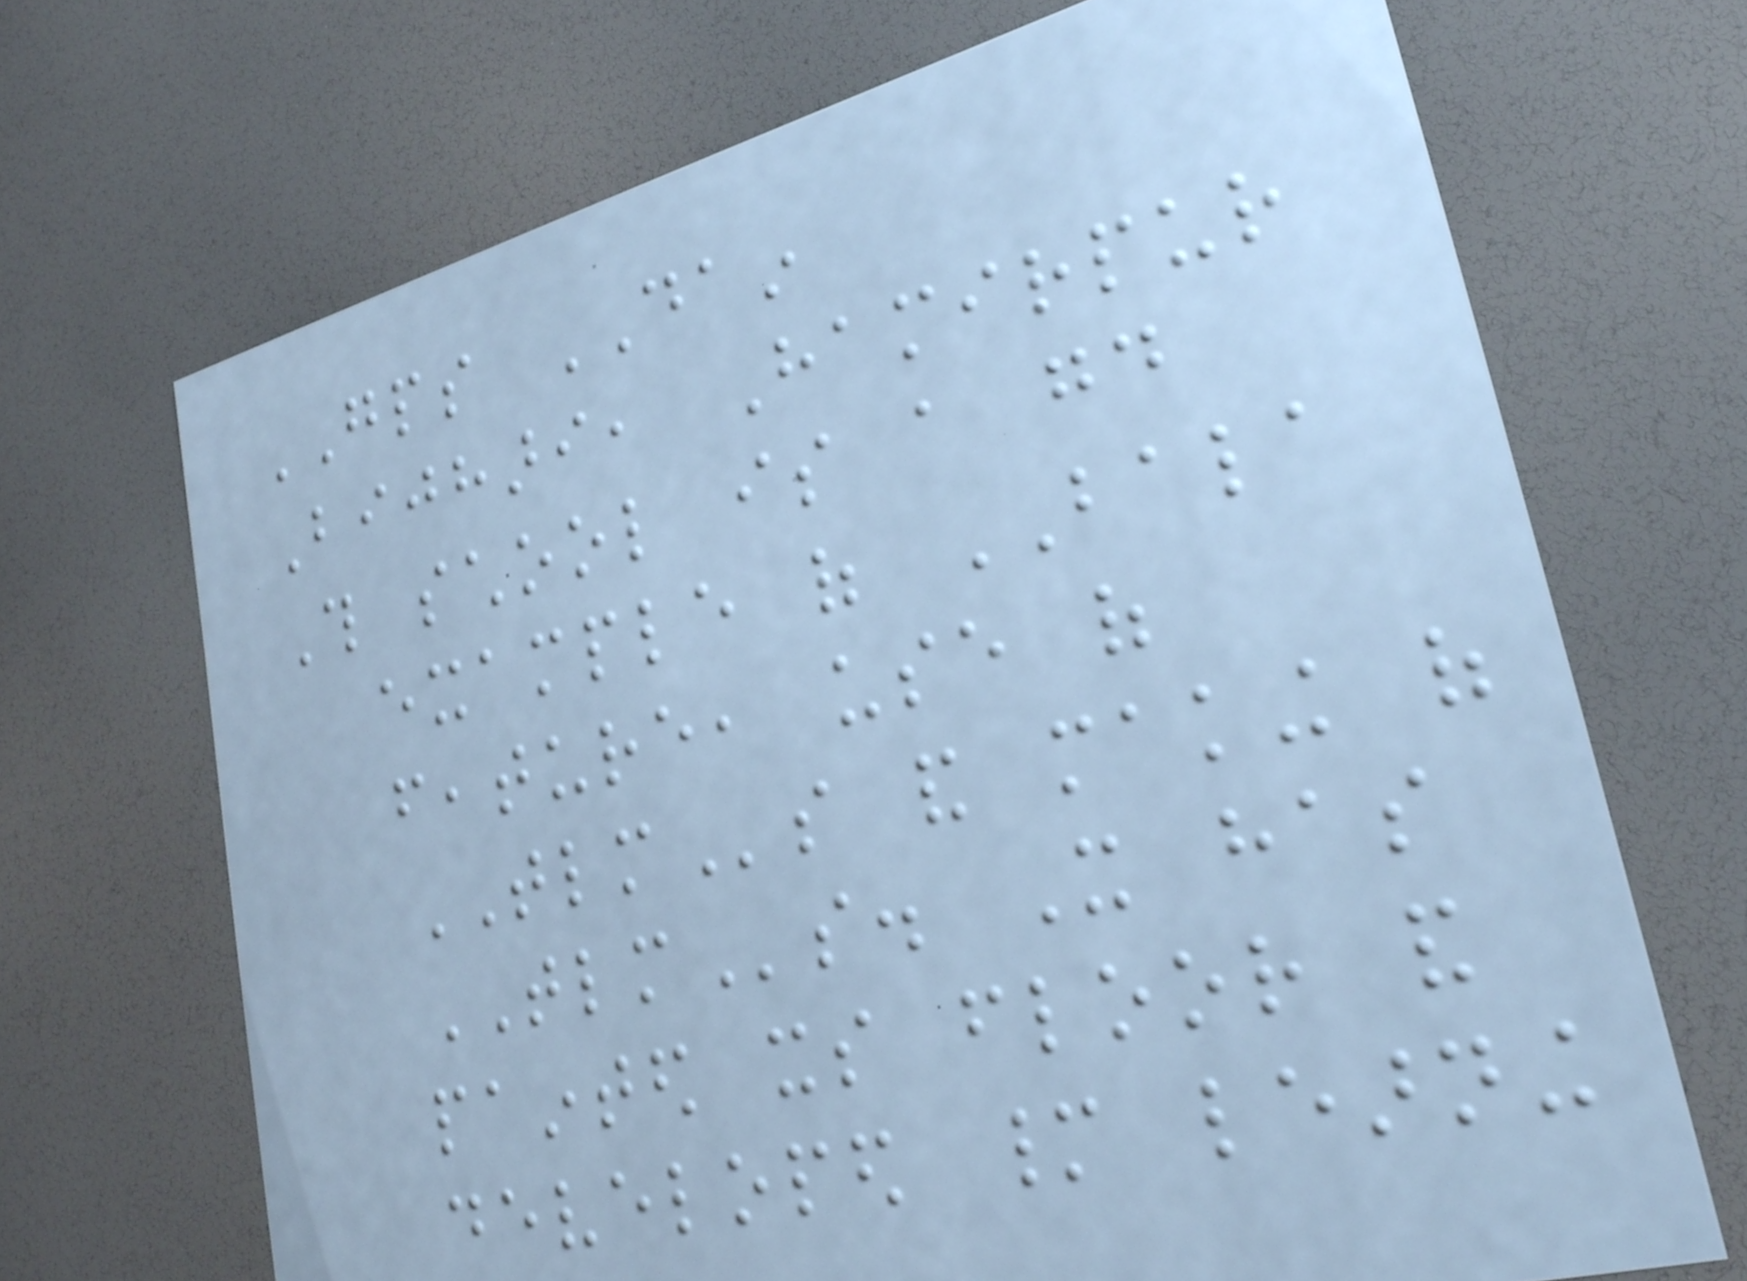GPS DAIN
Bijhari, Hamirpur
This school is a good
example of BALA
feature, use of
TLMs and making of
TLMs. It has
painted its floor and
developed many learning
